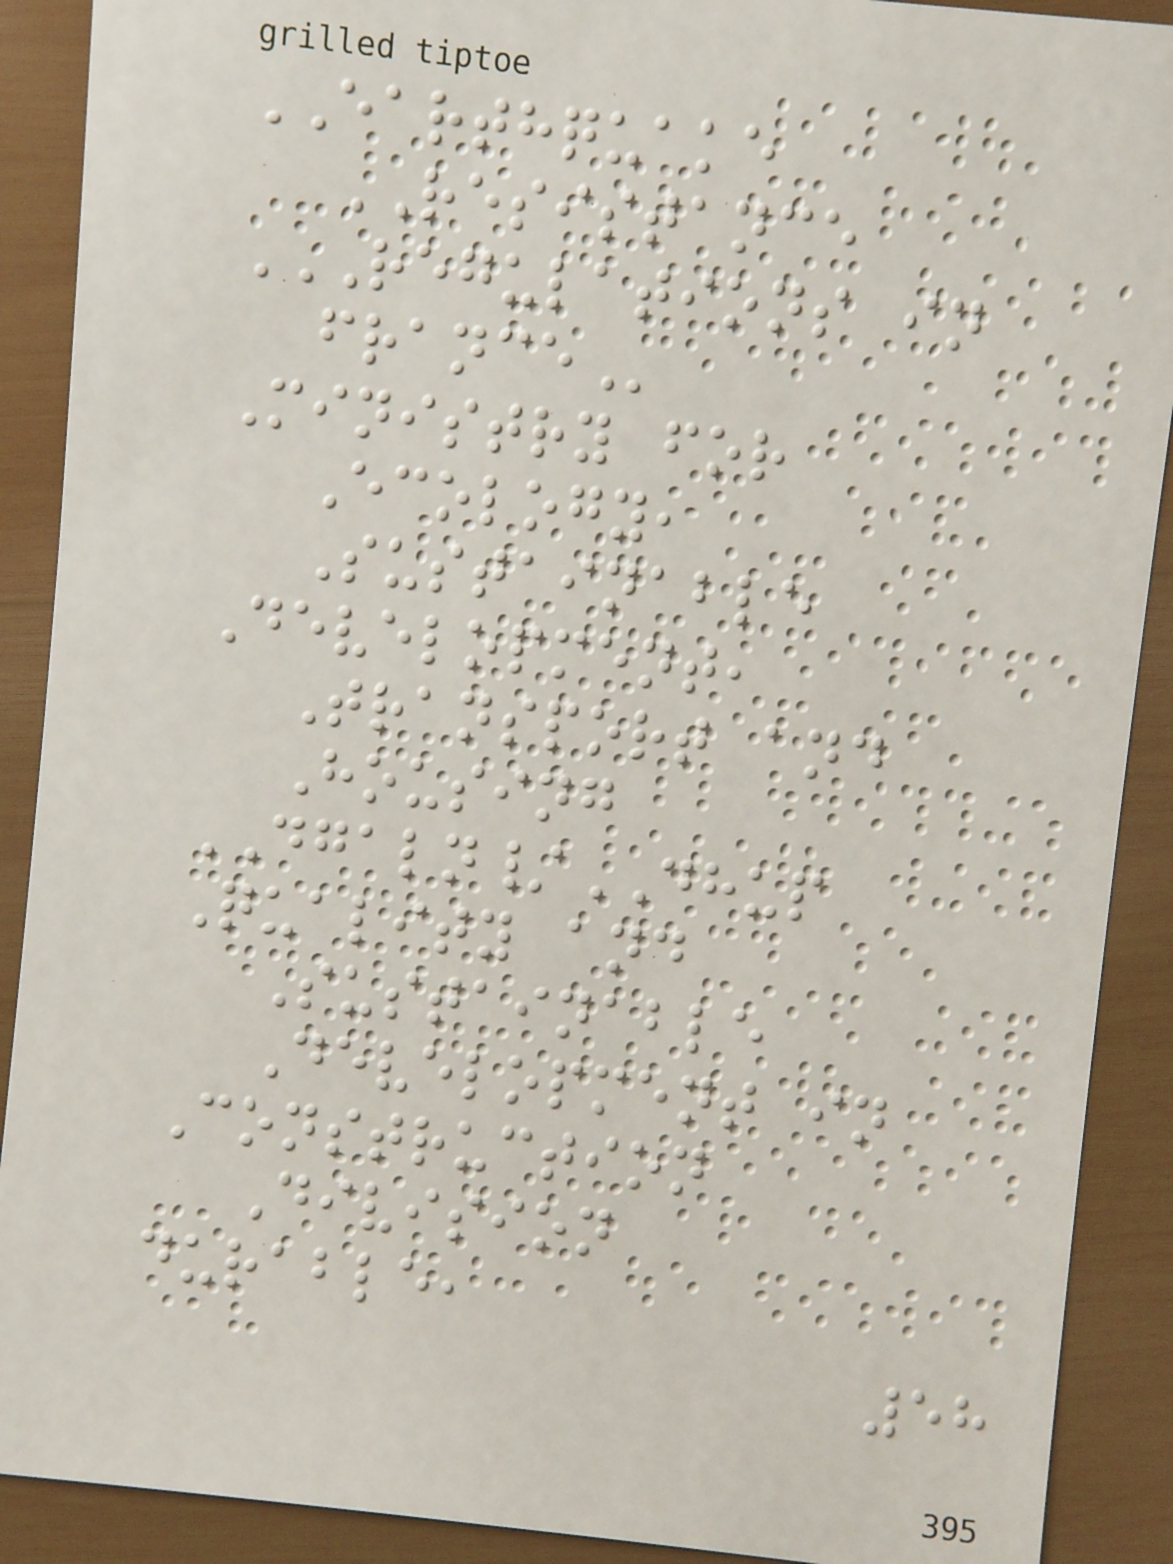EARTHQUAKE
RESISTANCE
REGULATIONS IN
FRANCE
Ministry for
Ecology,
Sustainable
Development,
Transport and
Housing
DGALN/DHUP
Quality and
Sustainable
Development in
Construction
Division
durable,
58
